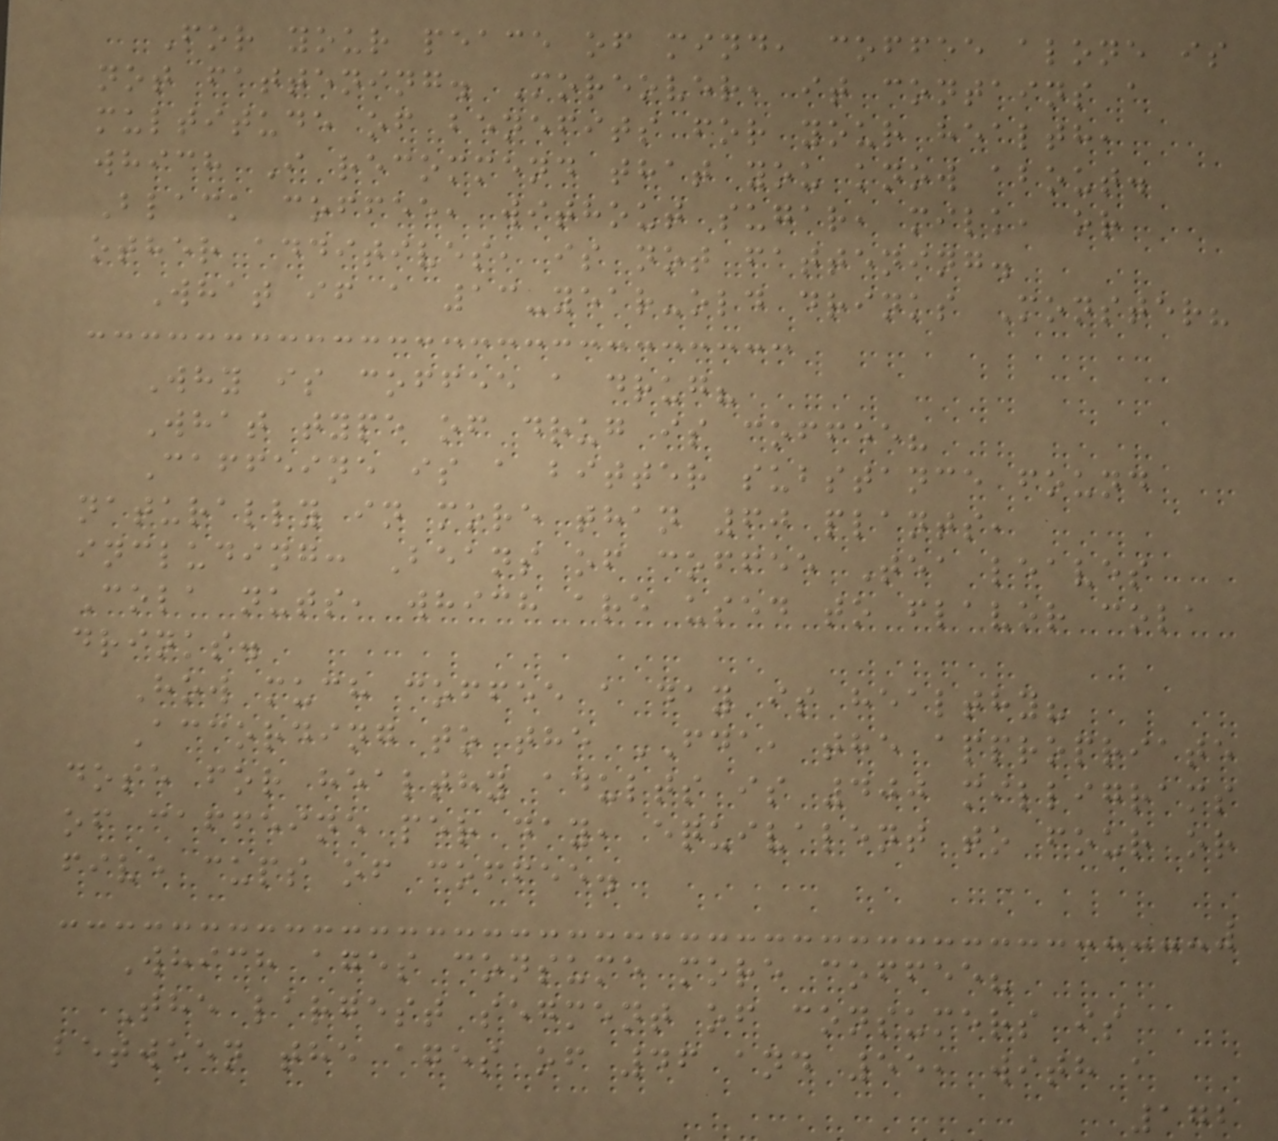For your peace of mind, coffee alone is
not fattening. Moreover, it contains a
multitude of benefits for your health,
which I recommend that you know about.
Black coffee, without sugar, milk, or
other additives, is not fattening.
What if a 13-year-old drinks Monster?
Why is coffee a drug?
What type of drug is coffee?
Caffeine is a bitter substance found
naturally in more than 60 plants,
including: Beans of coffee Tea leaves
Cola nuts, which are used to flavor cola
drinks.
How much coffee a day is healthy?
According to the FDA, the appropriate
dose for healthy adults is 400 milligrams
of caffeine per day, equivalent to four or
five cups of coffee.
Which ages consume more coffee?
The largest segment of consumers is
between the ages of 46 and 55, with a
172
